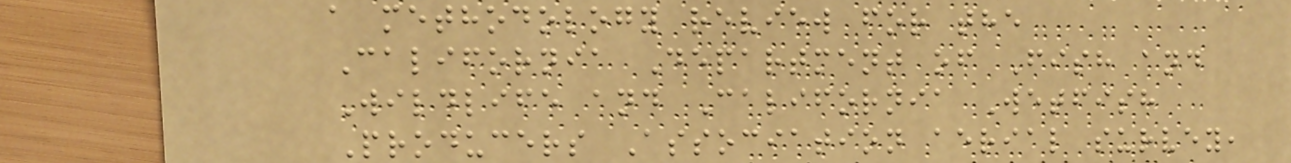a methodology review for the
California Department of Fish and
Wildlife and California Wetfish
Producers Association aerial survey,
